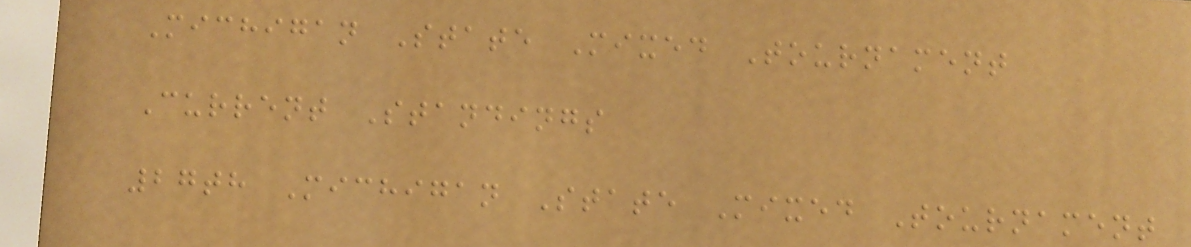Michigan State Mixed Tournament
Current Standings
27th Michigan State Mixed Tournament
